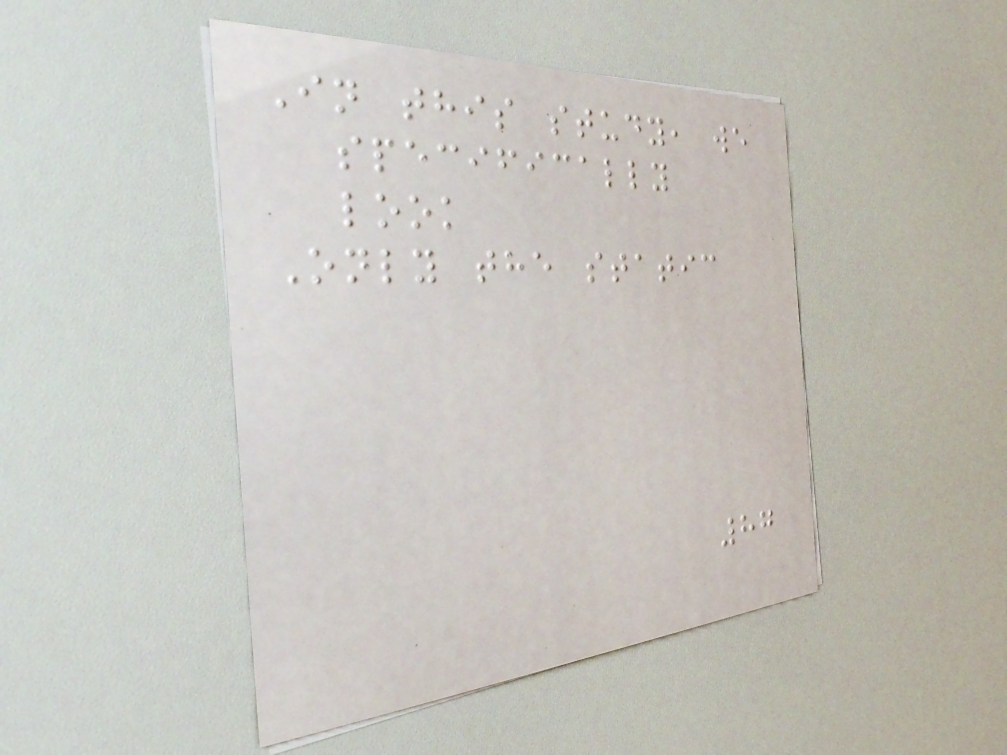In this study, we
specifically
look
Only the static
87
